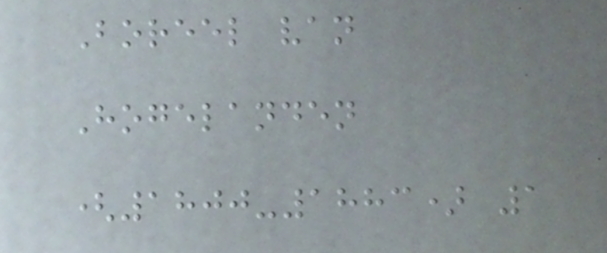Boreel van
Hogelanden
(1800-1883) 1
